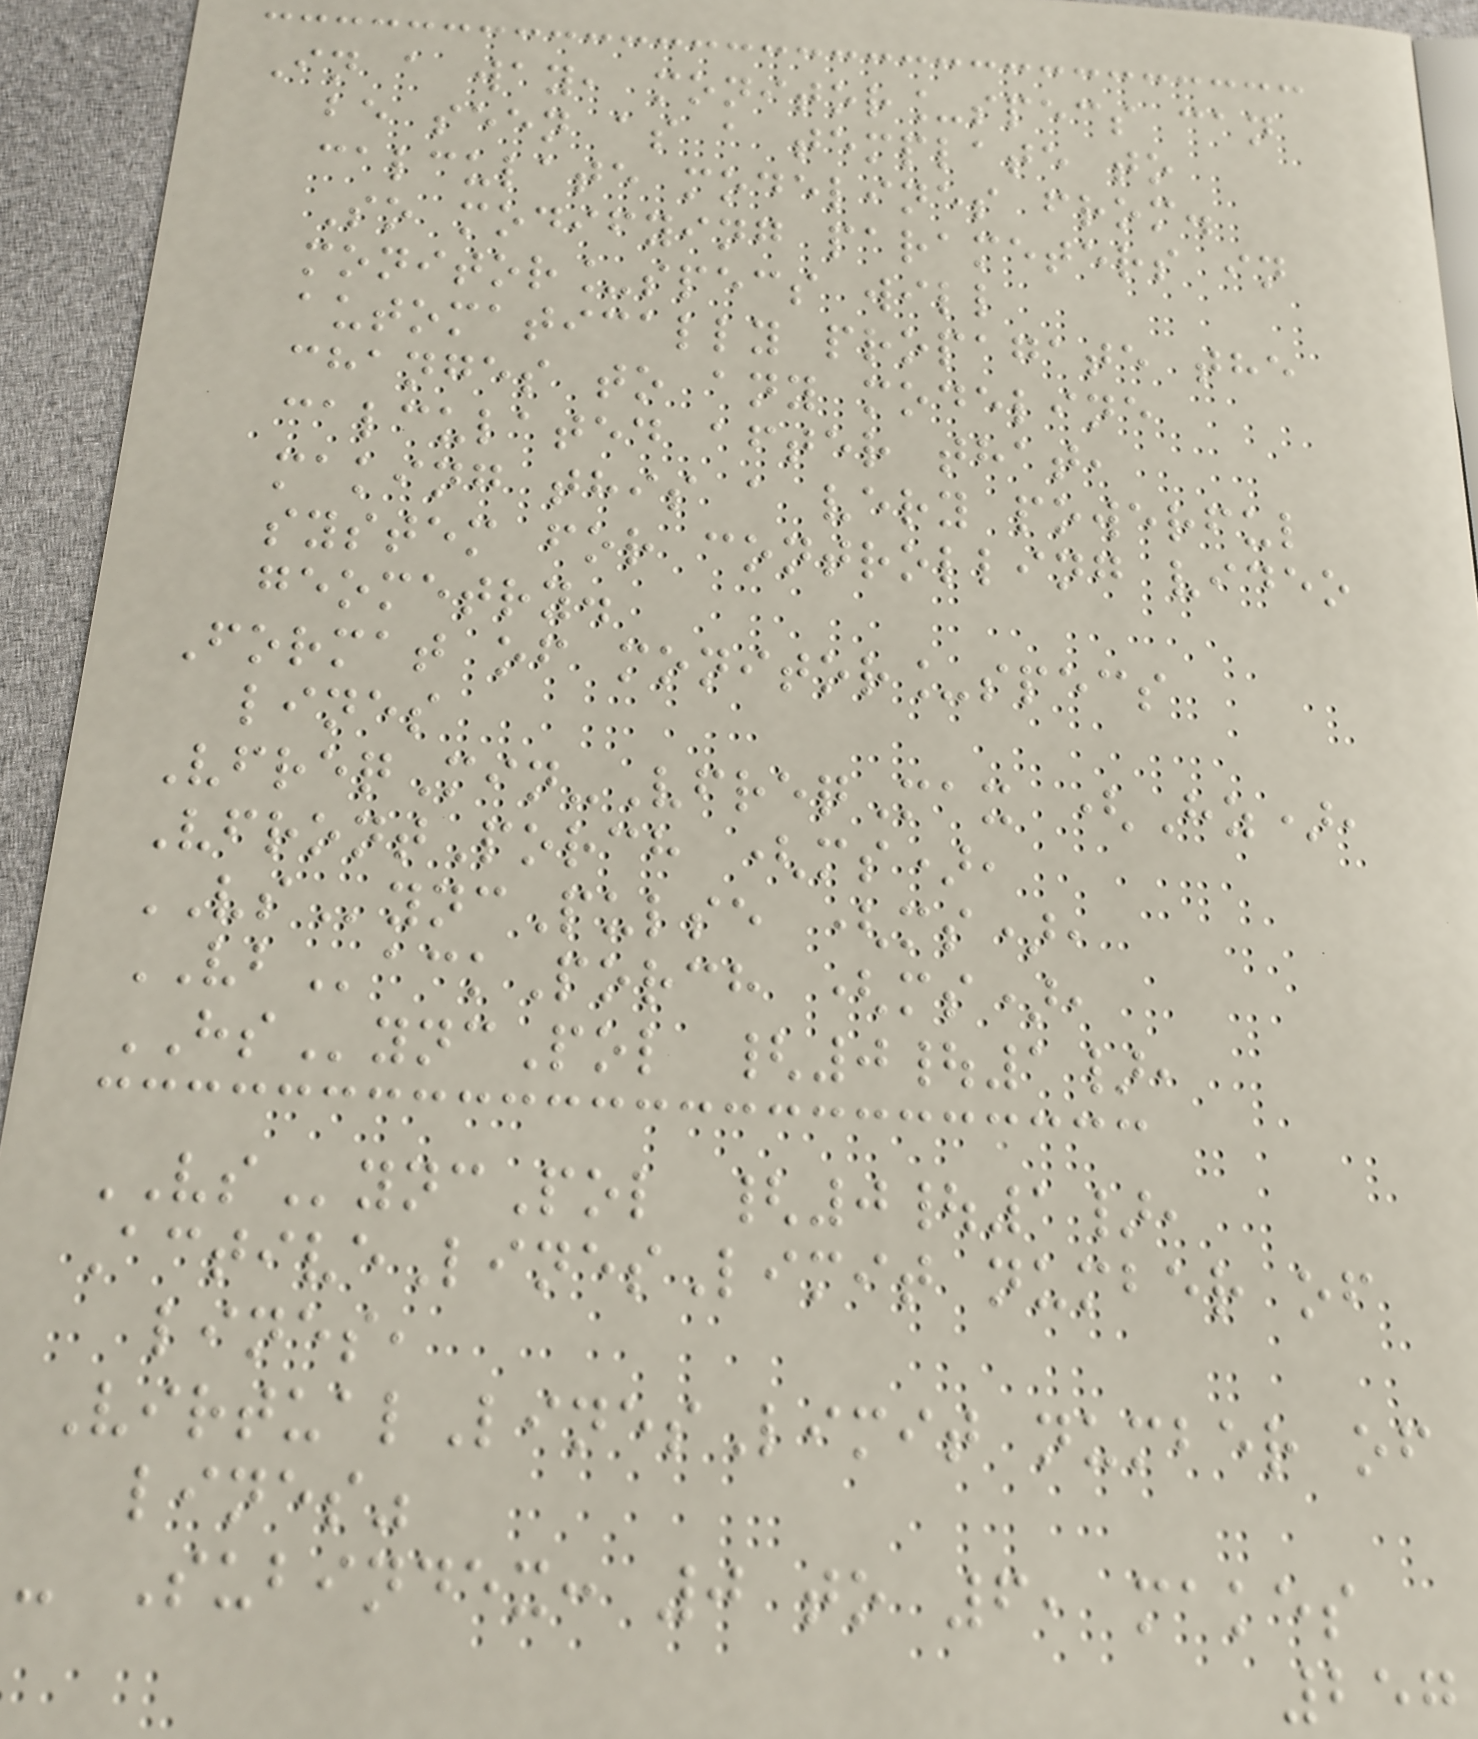In a way, monitor_specs can
be seen as a template to
calculate modelines from.
So modifying parameters in
monitor_specs will
automatically propagate the
changes to any modeline
calculated after that,
making this a very powerful
system for controlling video
geometry.
Format of monitor_specs
lines
VfreqMin-VfreqMax (Hz),
VfrontPorch (ms),
VSyncPulse (ms),
VBackPorch (ms),
HSyncPol {0|1},
VSyncPol {0|1},
ActiveLinesLimit number of
lines,
VirtualLinesLimit number of
lines"
- Subindex: 0 to 6, makes
257
